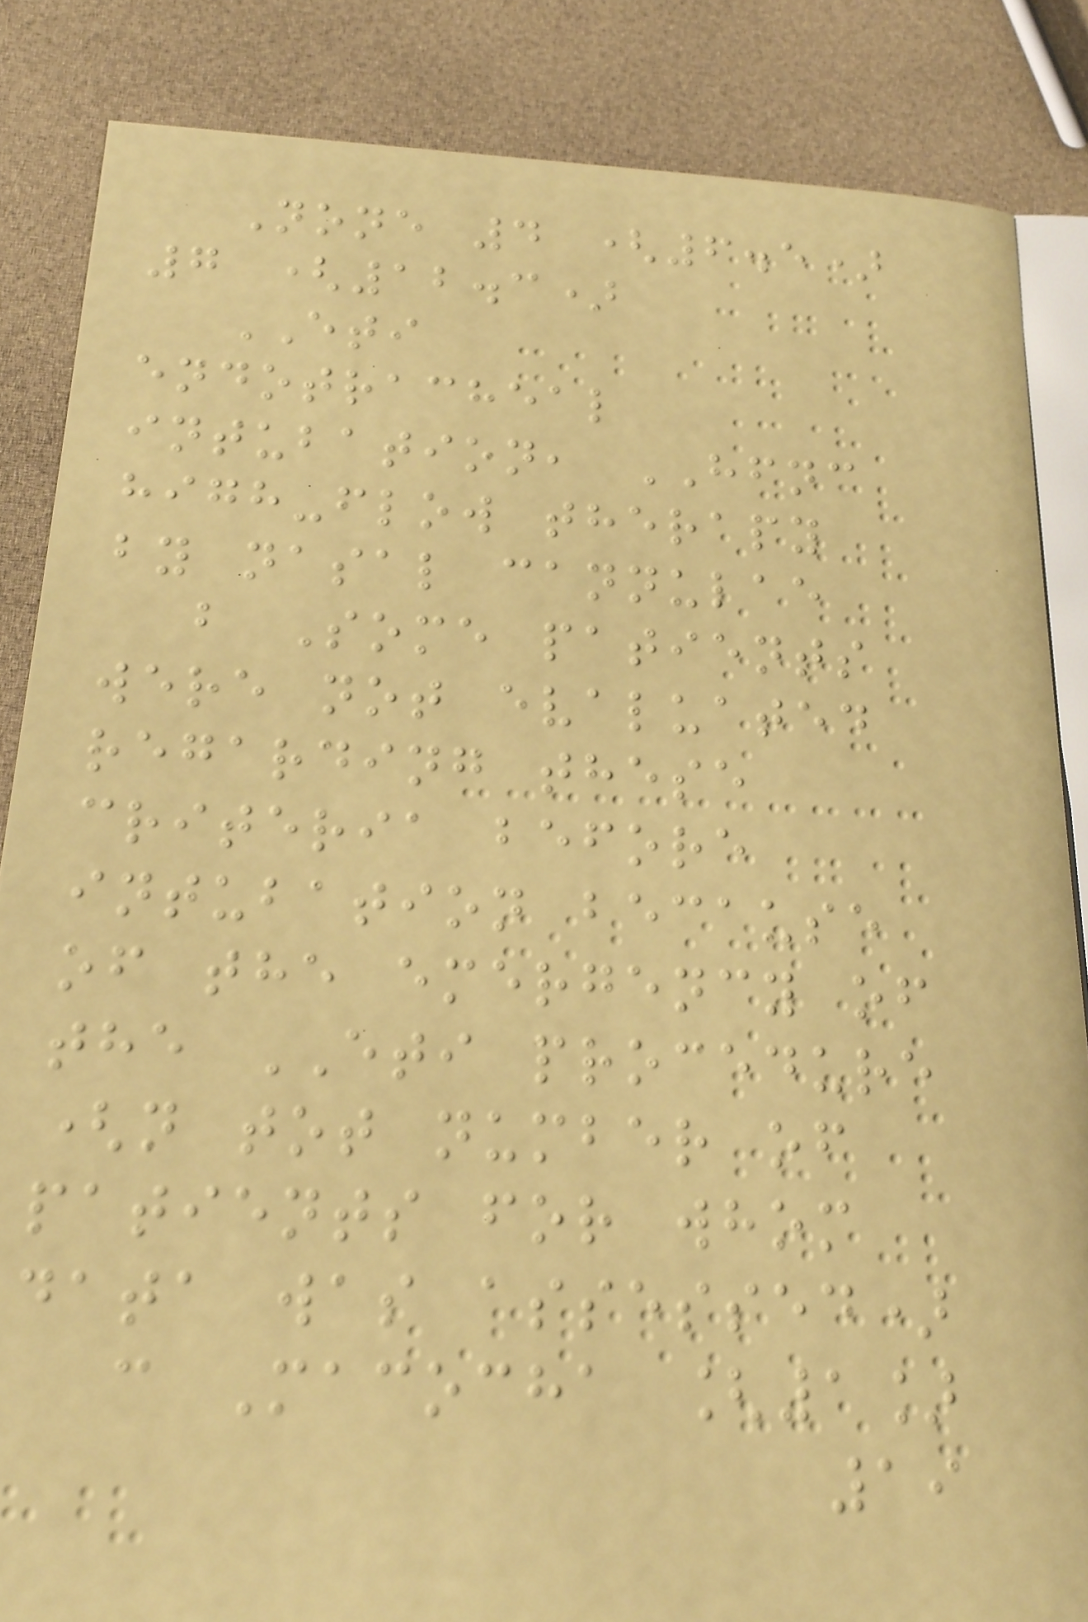None 4 (6.5)
7 (12.3)
ETI
endotracheal
intubation, HFNC
high-flow therapy
by nasal cannulae
b Some patients
were not evaluated
regarding these
criteria before
intubation because
of the emergency of
the ETI procedure
(n tot number of
patients for whom
data was assessed)
c Macocha [1]
19
